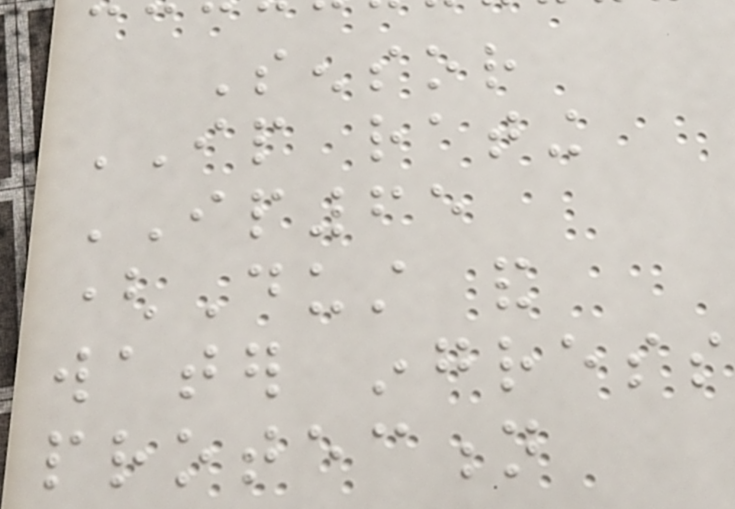Sensor
IP rating
IP65
(Dust and
water ingress
protection
